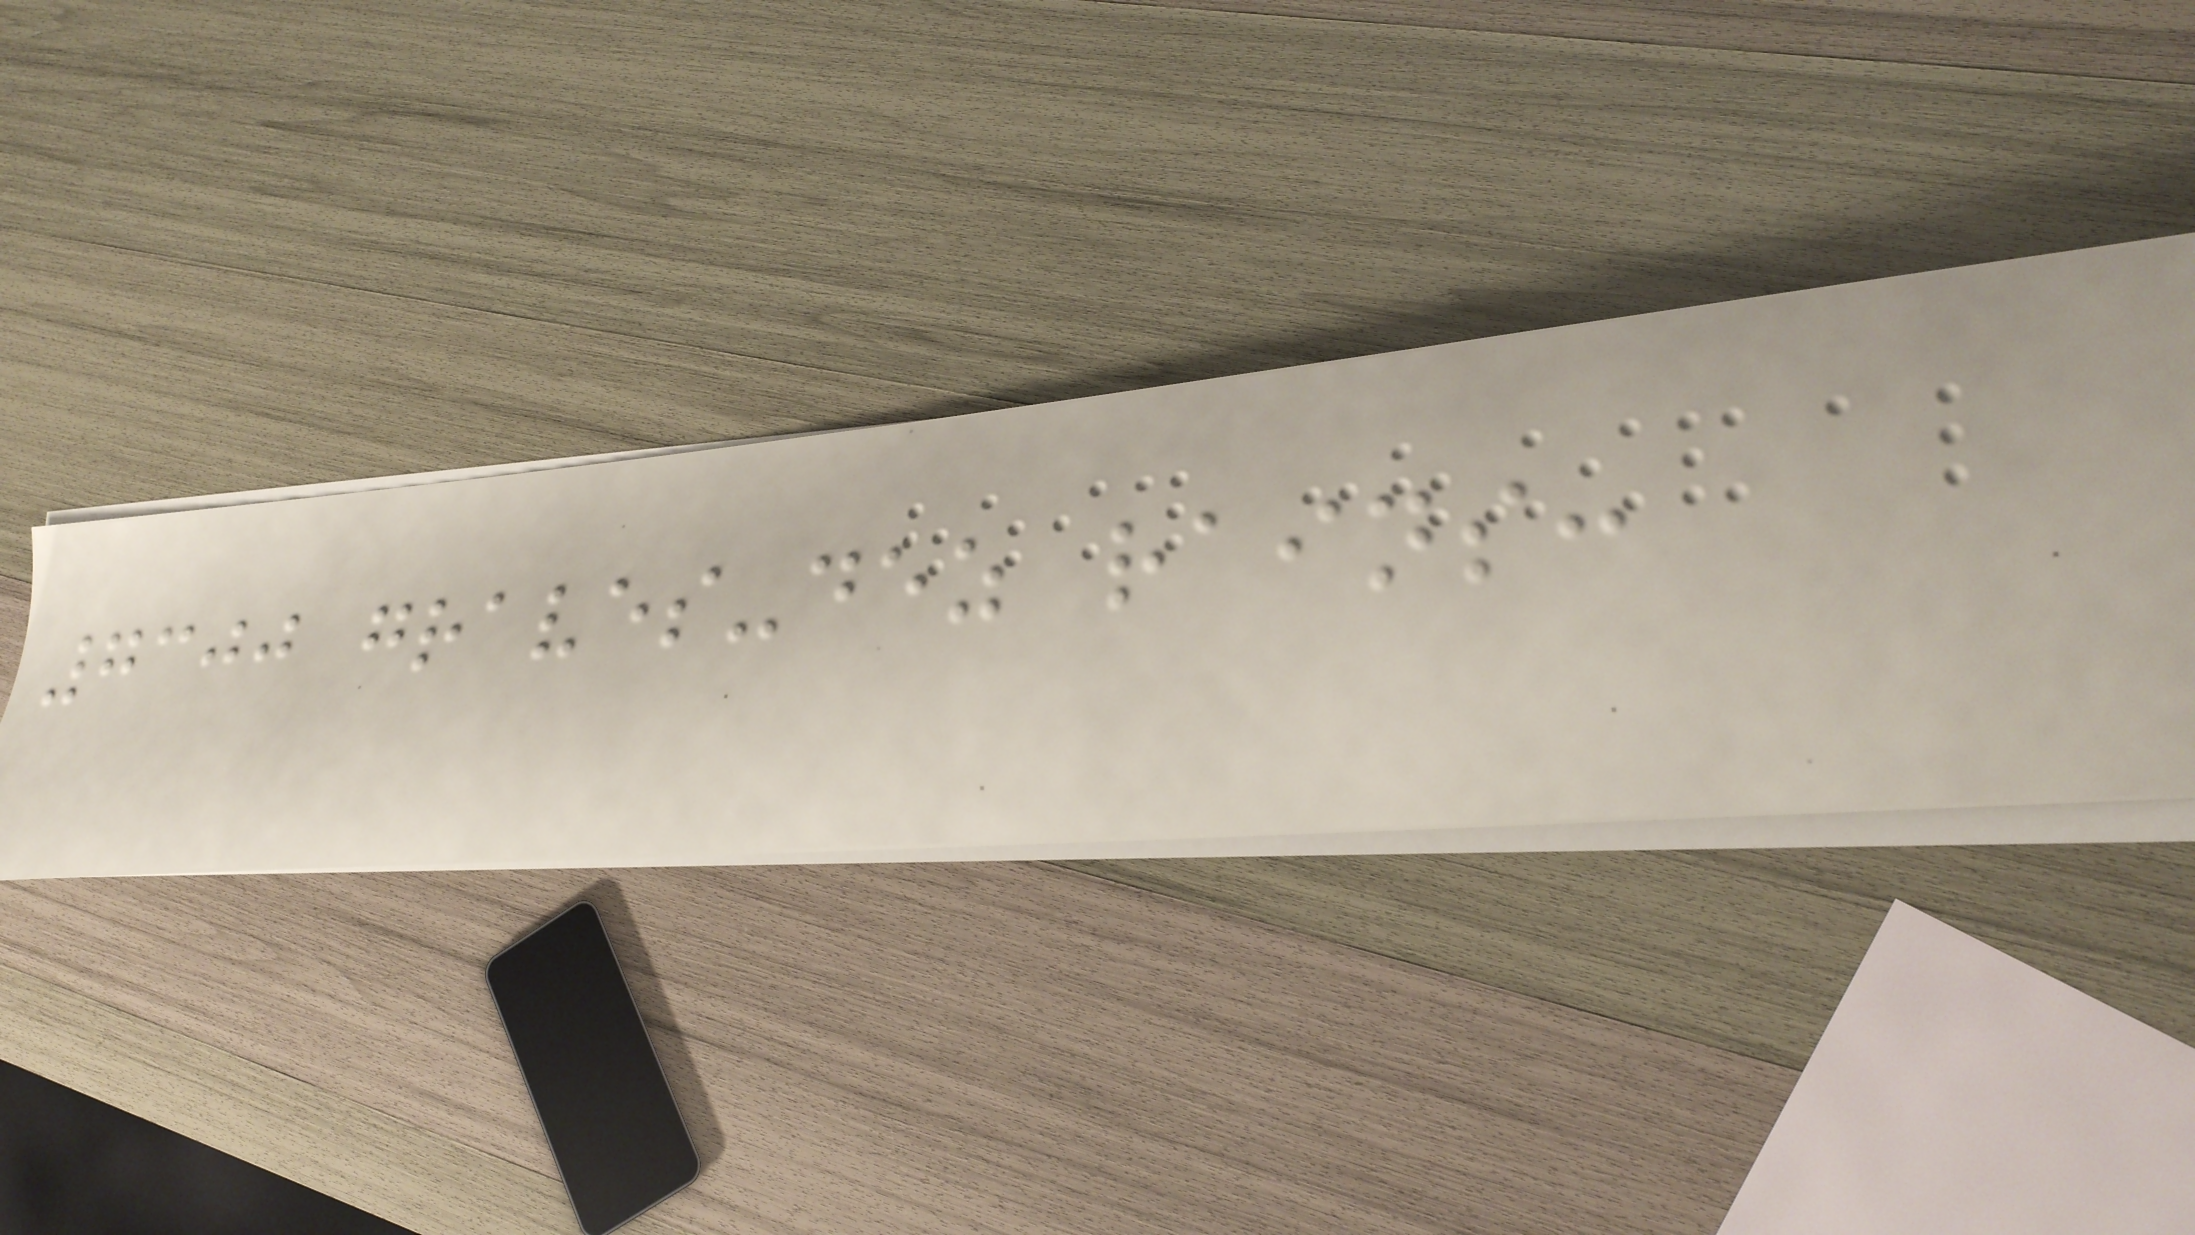7300 graves-dez rains:
